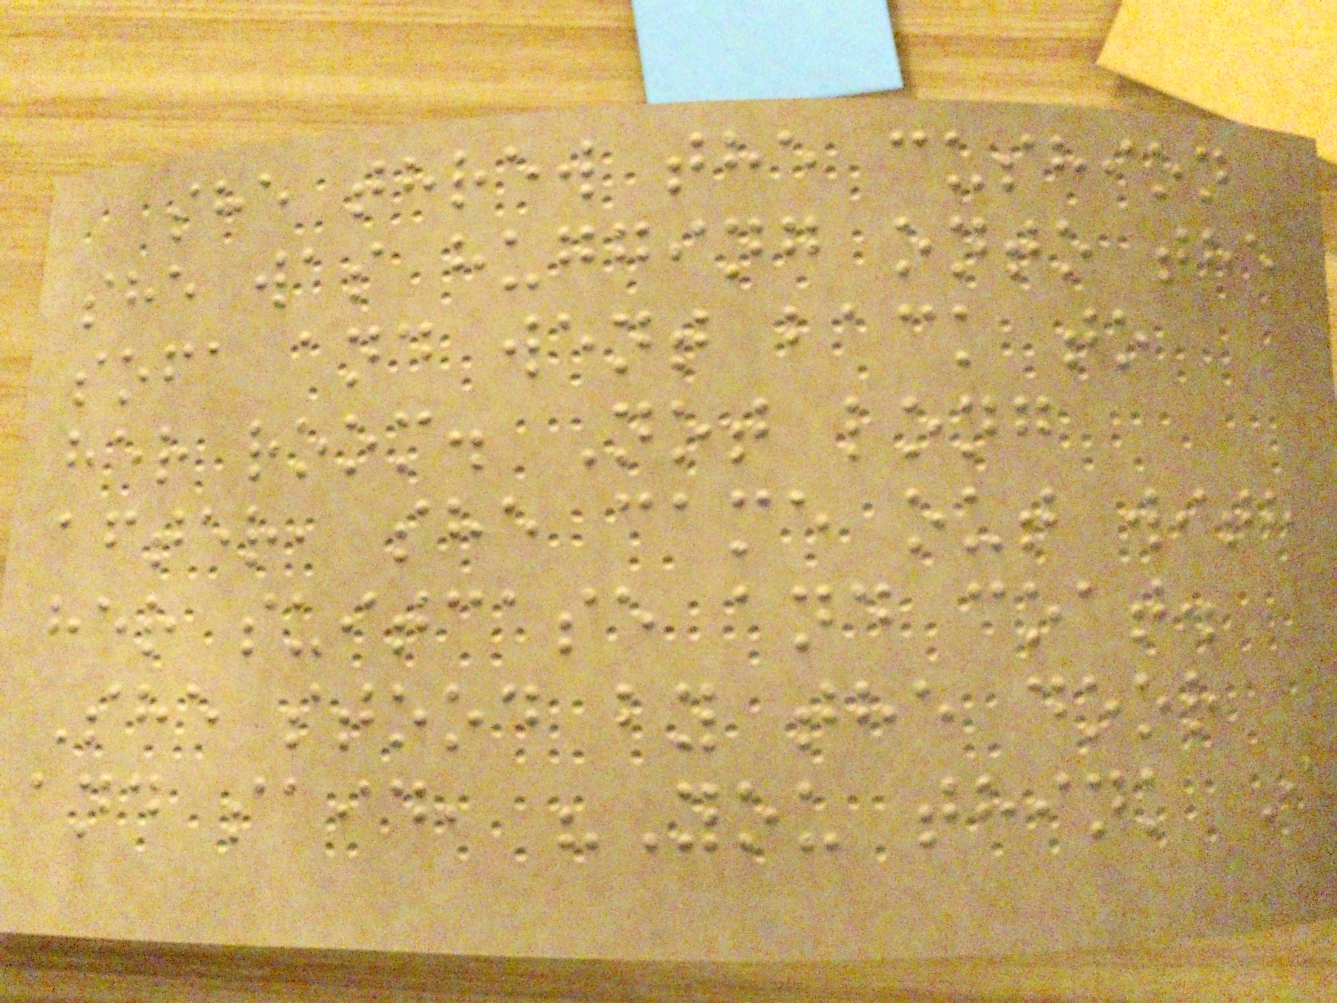she threw the cushion
she was hugging onto the
sofa and went back to
her room. Not long
after, she came out with
her suitcase and coat.
She stood by the door
and said, "You think I
